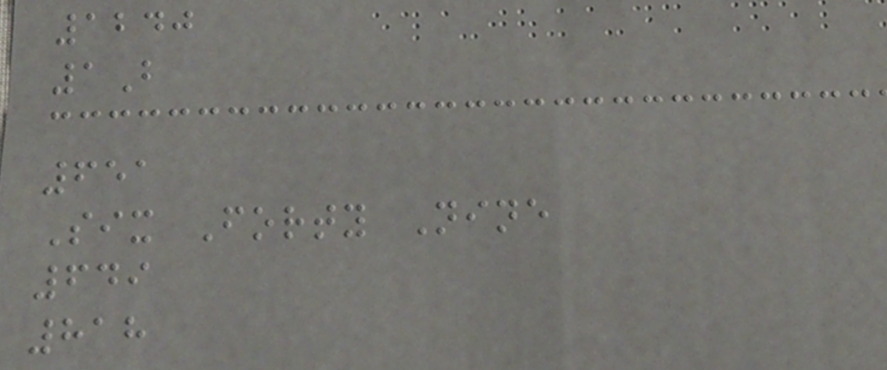1240
1B
651
Six Forty Nine
649
818
